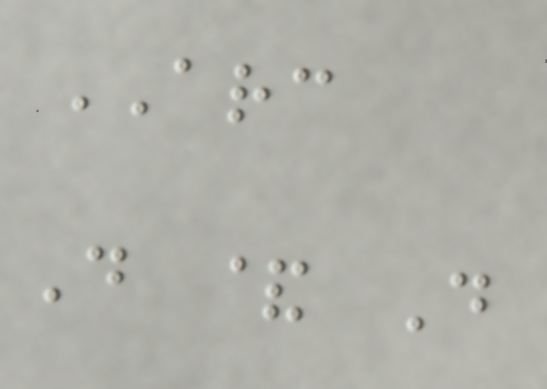ARC
D & D
